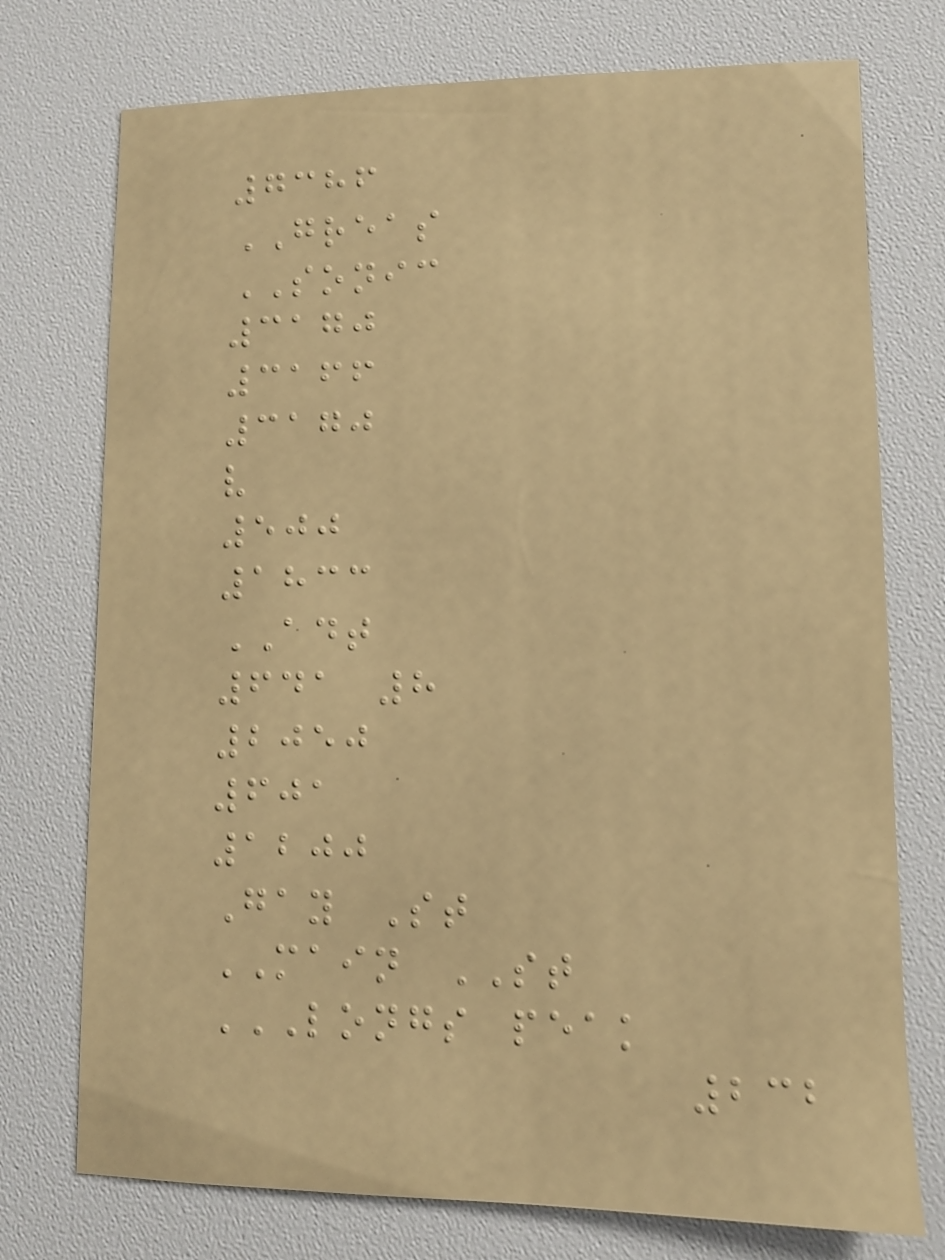7386
GREAS
SONIC
3170
3166
3170
v
500
1833
ADT
641 8
2050
601
1200
Gay St
MAIN ST
LONGS PEAK
232
